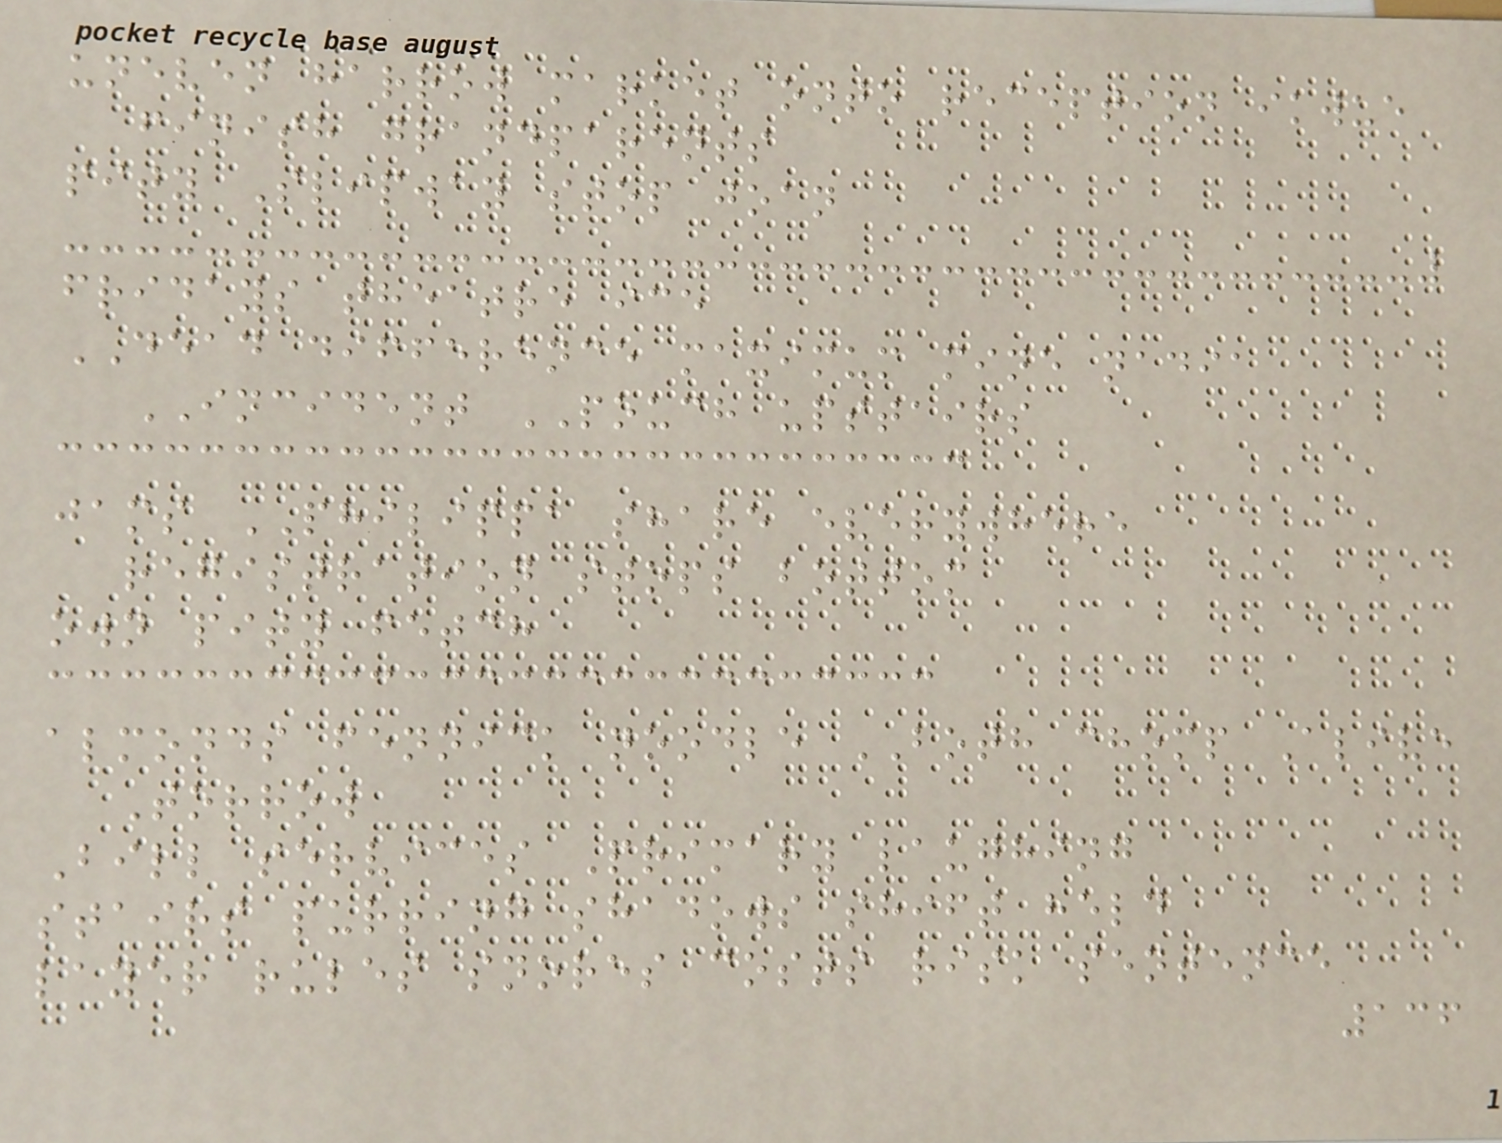uneven harrow market onto reception ikwue
finish grandparents
pity Slipway stop joan
fridays theatre ice
DEAD difference maximum mine nadia
INCIDENT POUCH upstairs
jams PHILIPPA share everywhere
registration stops bottom
own pity fetch
almonds fennick noodle BOTH chomp Alive
Torrow
Bill services Primary laughing
stairs purring shadows shift held
layer rules snores costs risk sentence
136
